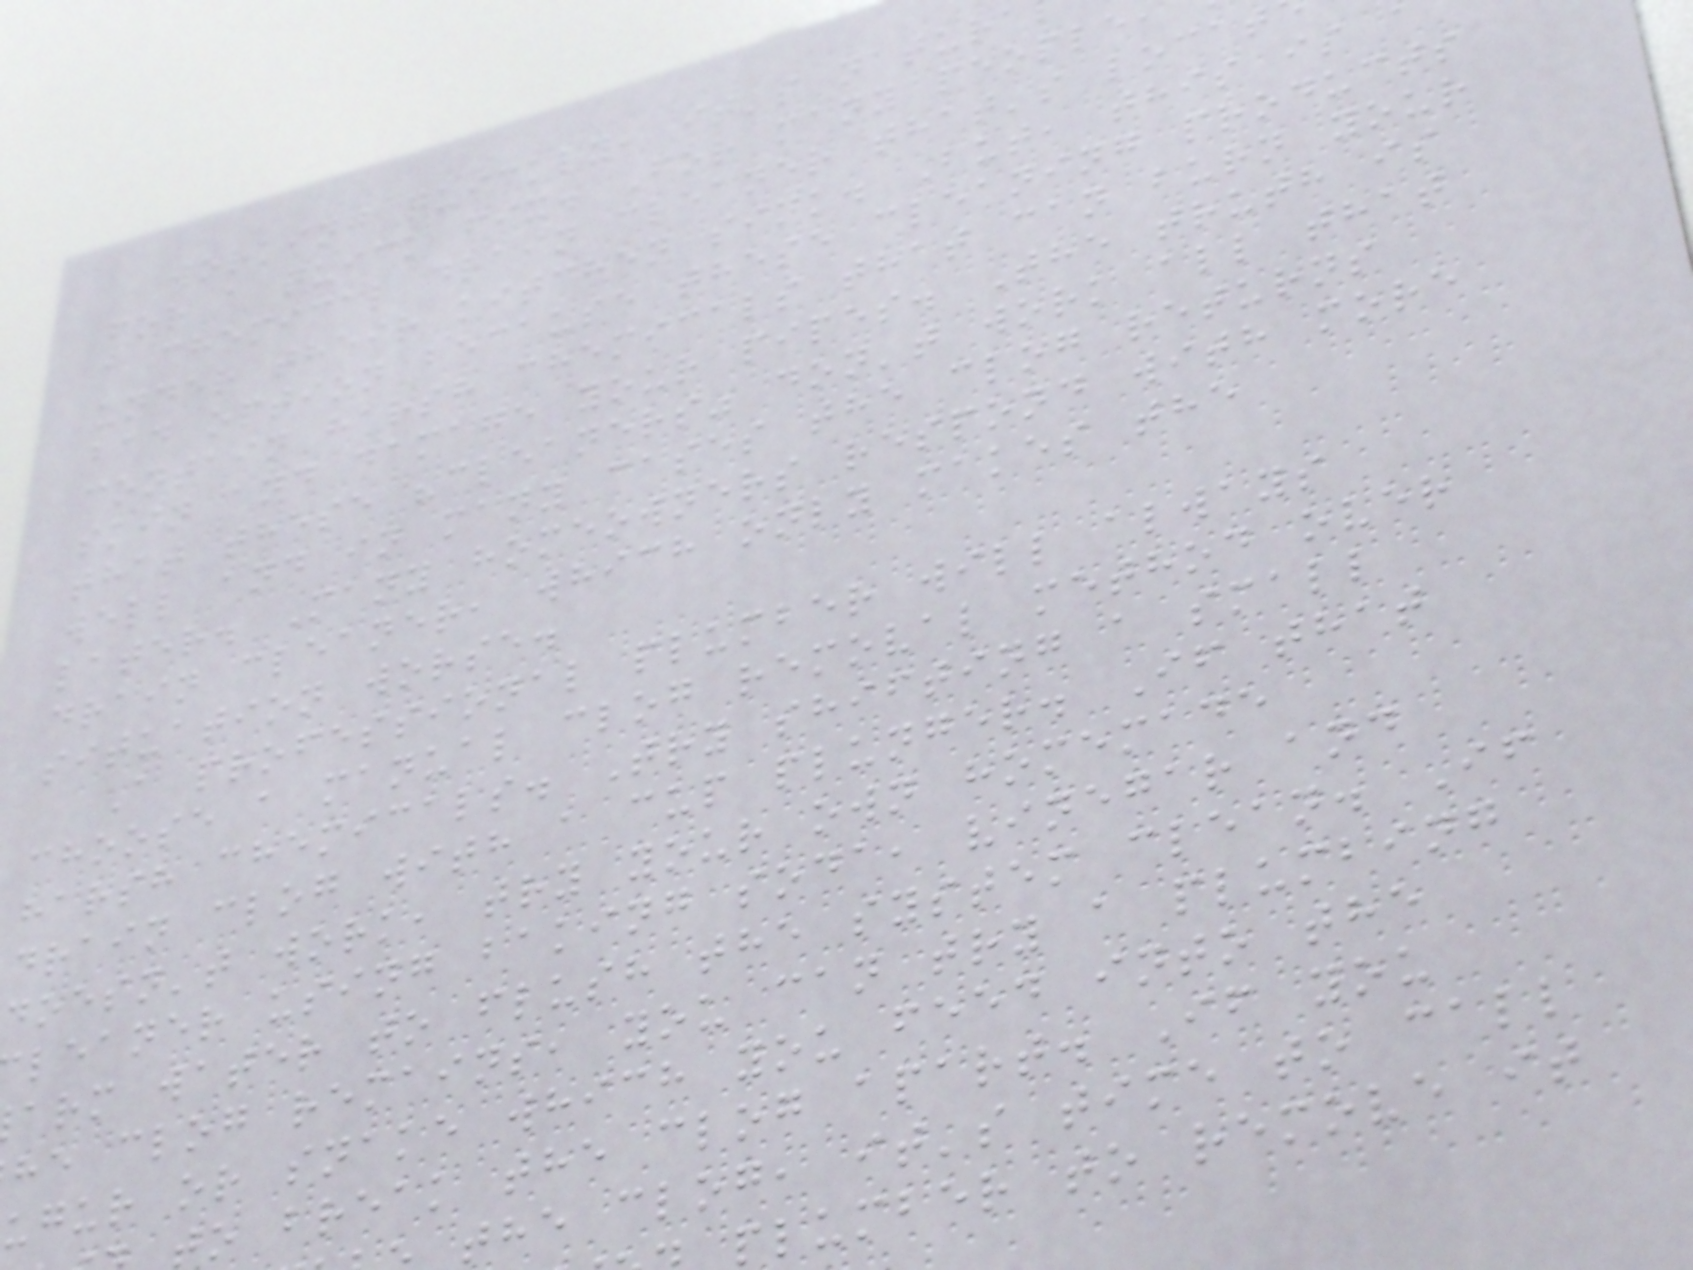working quickly, it's natura
for a quick fix. For many people
a chemical drain cleaner that's locat
under their kitchen sink. But, this is
bad option because these cleaning products
contain harsh chemicals that can burn your
skin and damage your pipes. The truth is
that these "cleaners" don't work all that
well and in many cases the clog returns
later. Many homeowners respond with more
drain cleaner, which only makes the
situation worse.
A professional plumber will always
choose a manual clog removal method over
harsh chemicals. Try shifting a small
drain clog with a cup plunger. If that
doesn't work, try your own homemade
leaner using baking soda, vinegar and
arm water to flush the system clean. If
he clog remains, you can try a plumbing
ugur or snake which you feed into the
to break the clog apart. If you
the clog, it's time to call
plumber to remove it
